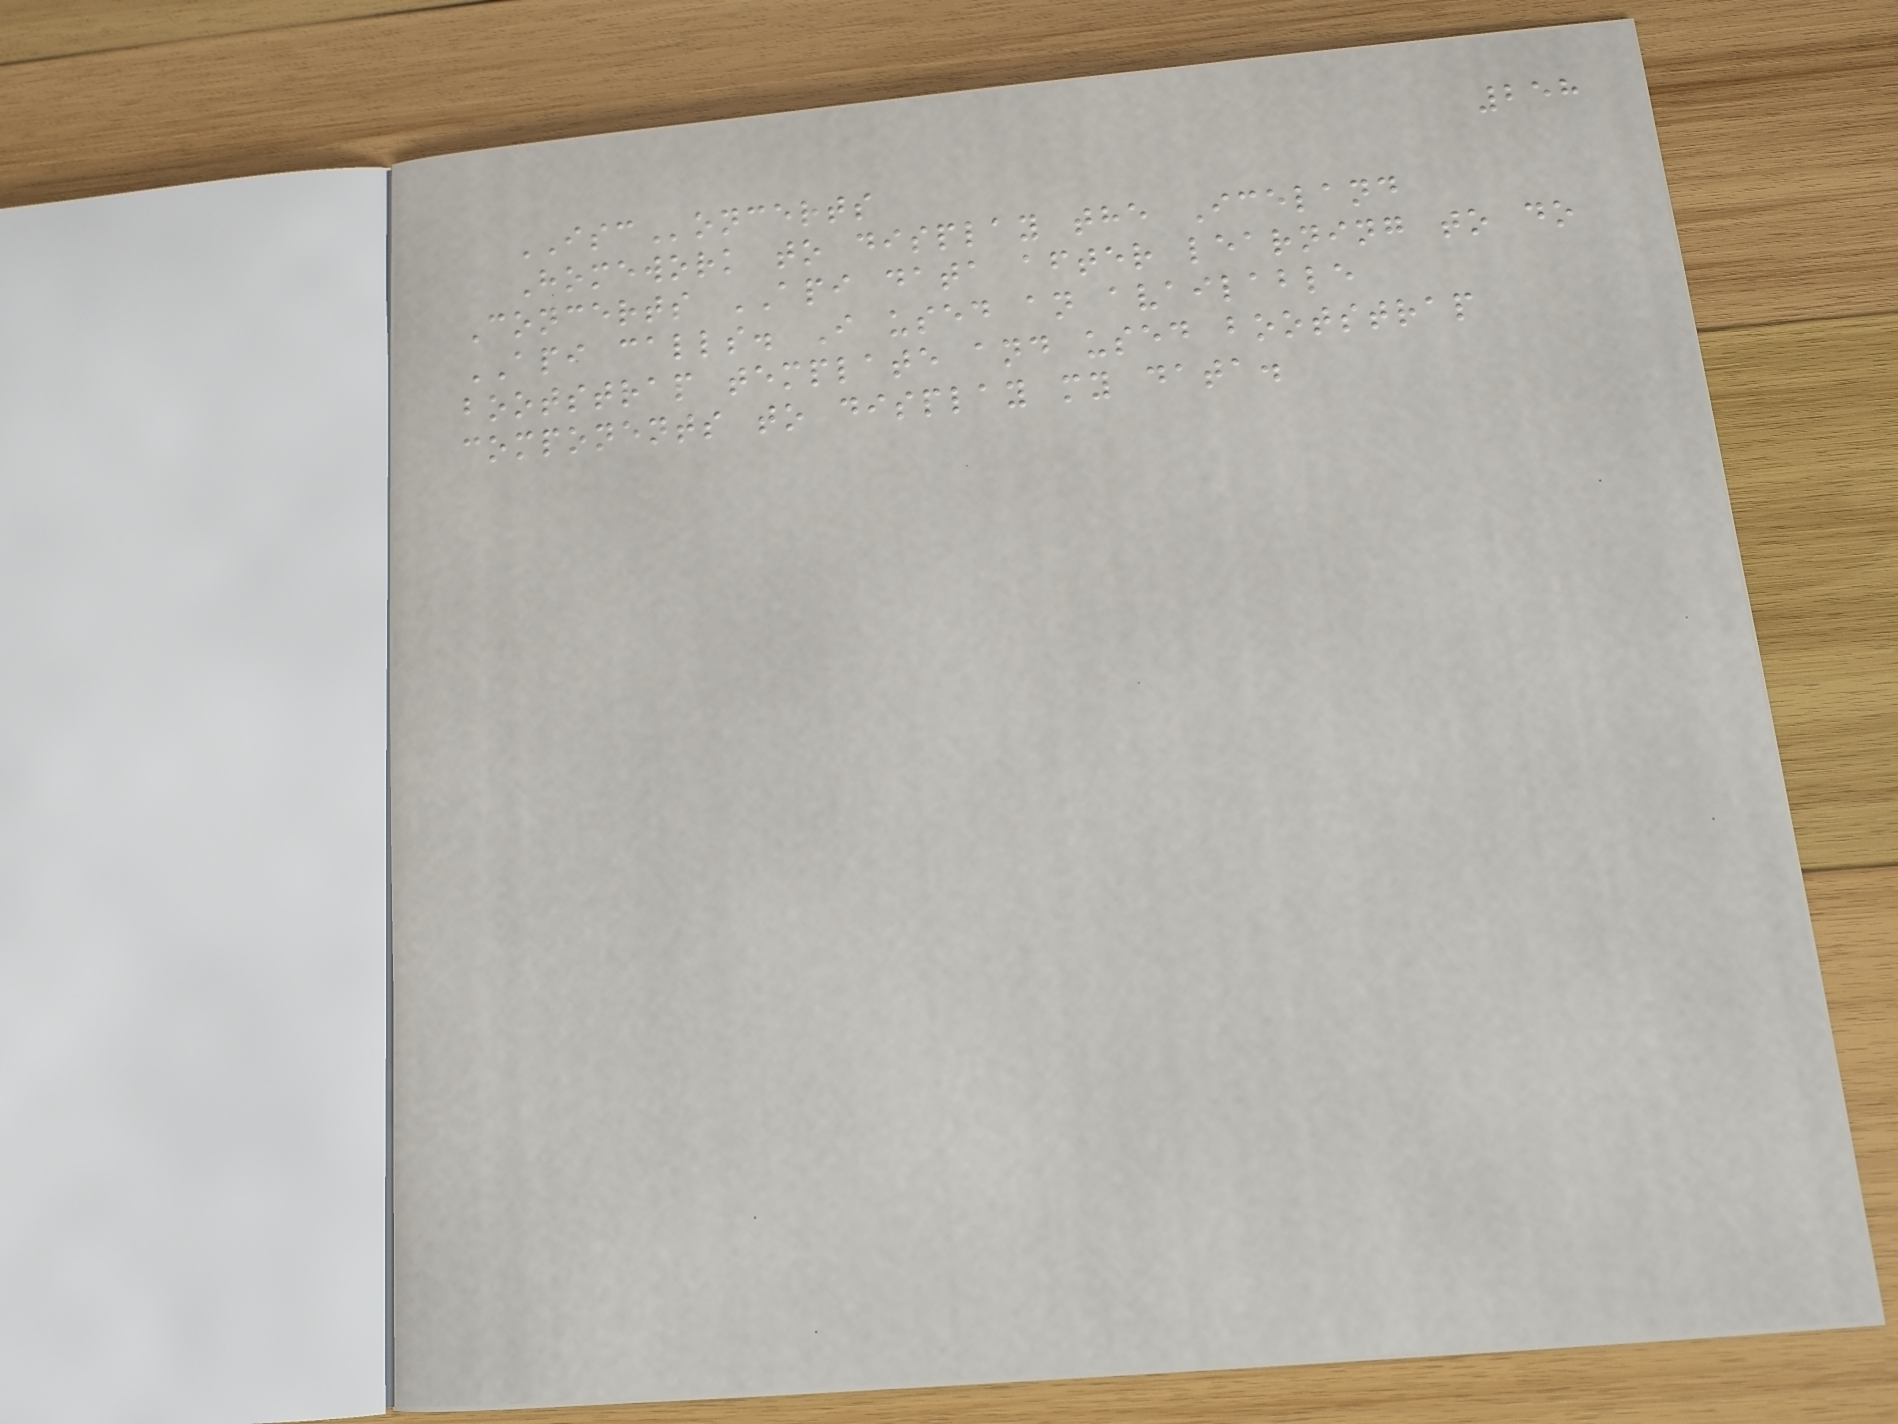258
ISConcerts
Homework to display the Iceland
Concerts API data after learning to do
API calls. I used an available
bootstrap template and used bootstrap
components to display my data.
